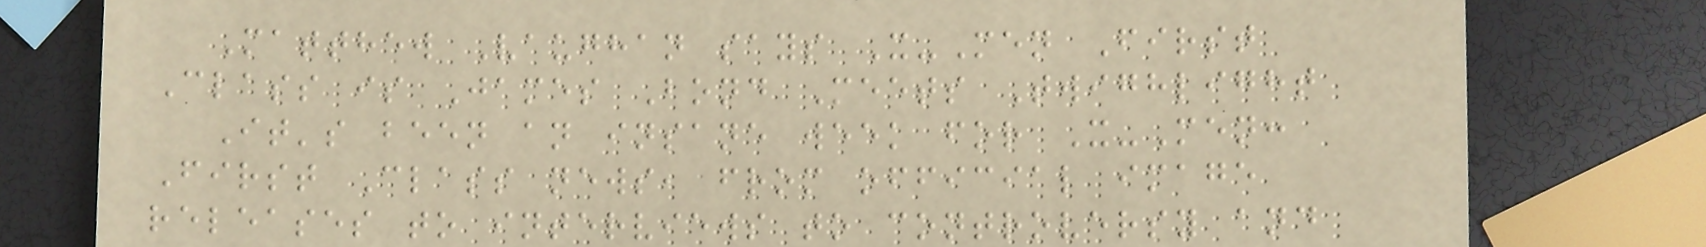Matthew Vaughan says X-Men First
Class is James Bond Meets Twighlight
It's been an insane week for X-Men:
First Class news, from official image
releases to interviews to controversy and
